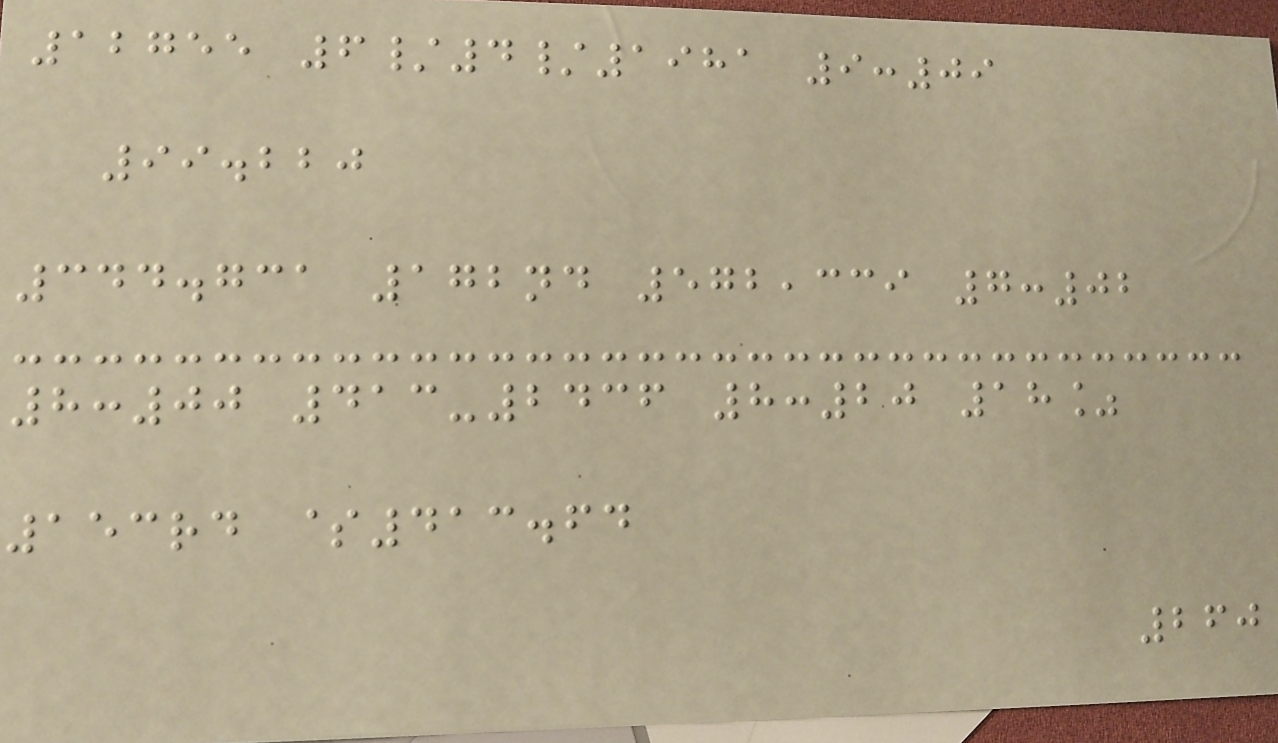12755 6/4/1981 9:09
99.220
344.731 172nd 572,339 7:02
8:00 413-2436 8:20 18%
153rd $413.64
260
